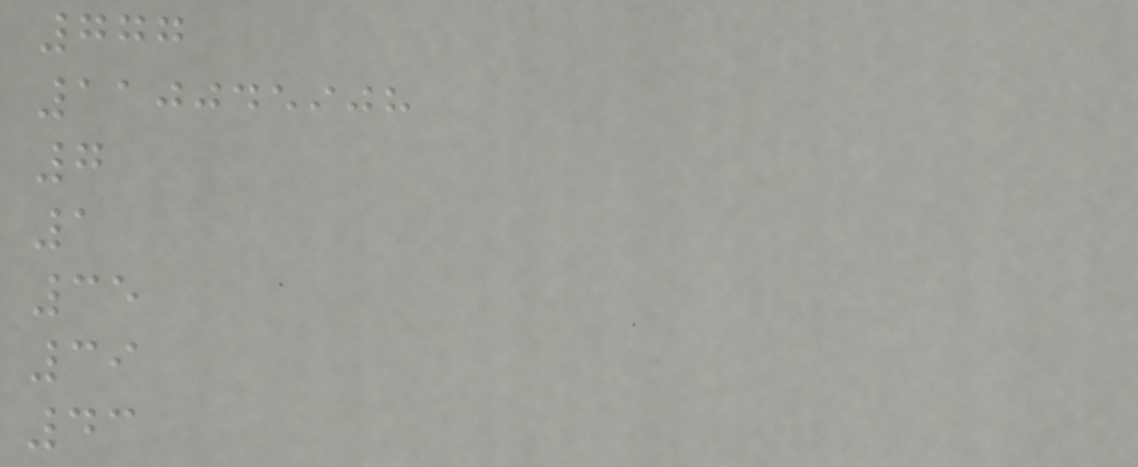777
110045908
7
1
35
39
43
